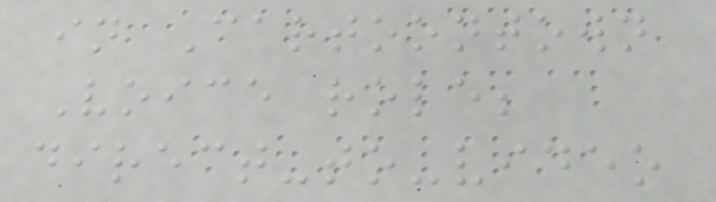in Cartoontown
Voice role;
direct-to-video
